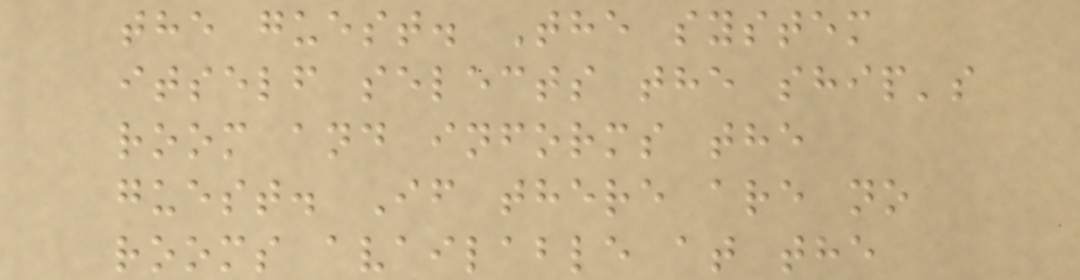the guest. The system
itself selects the ship's
room and informs the
guest. If there are no
rooms available at the
